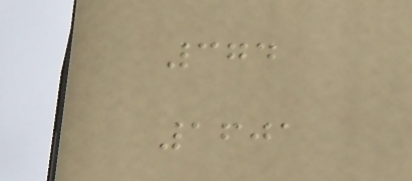374
1601
